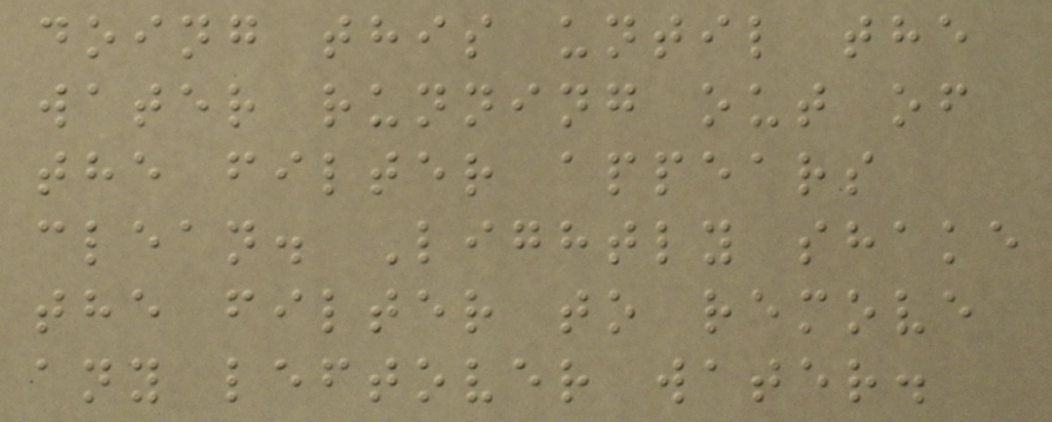doing this until the
water running out of
the filter appears
clean. Lightly shake
the filter to remove
any leftover water.
